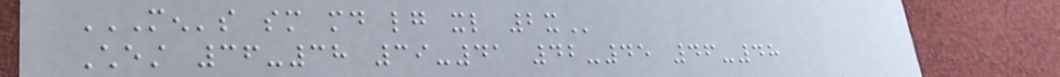MEN'S SM MD LG XL 2X
Chest 36-38 39-41 42-45 46-48
